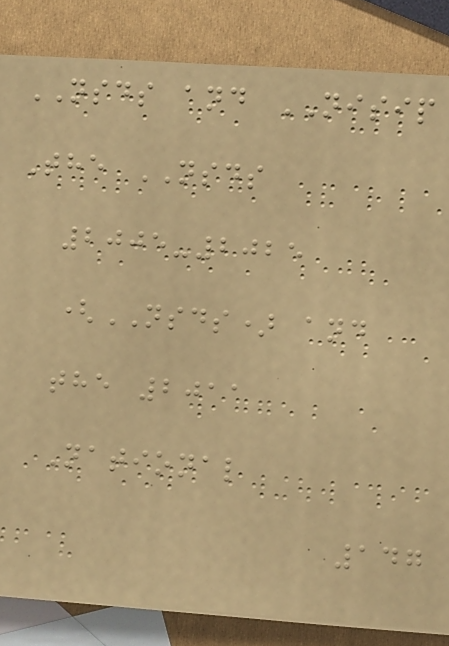NSDS and NISIP
The NSDS
2005-2025
(NSDS) and
the 2011
National
147
